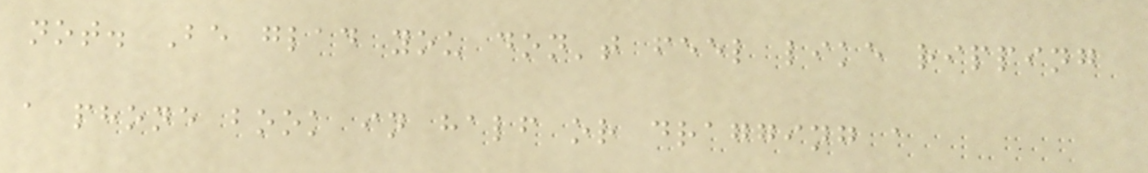not. Be glad you don't feel like ripping
a phone book in half or dragging a
